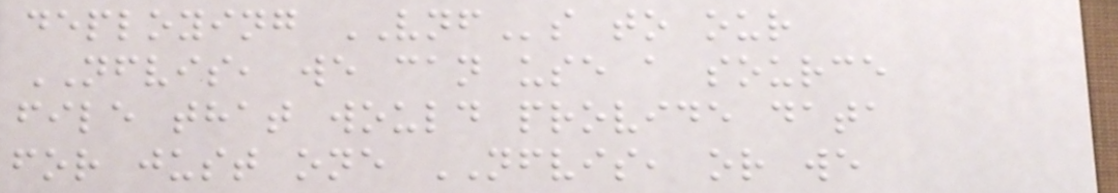deploying VNFs to our
NFVIS, we can use a source
file that would provide data
for just one NFVIS, or we
